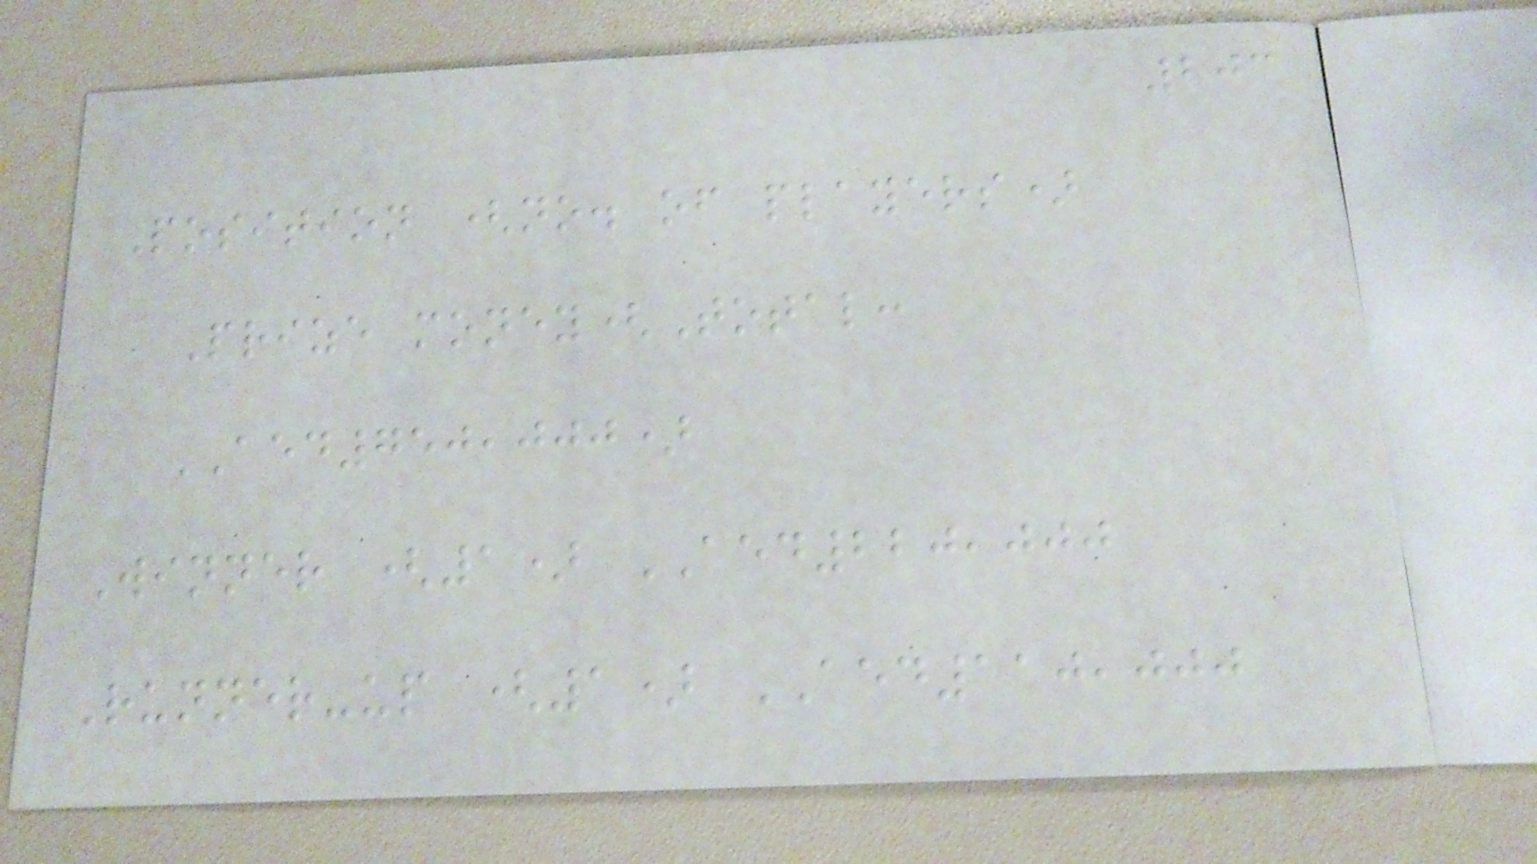203
Position (no. of players)
Prize money(Total:
AED750,000)
Winner (1) AED220,000
Runner-up (1) AED110,000
